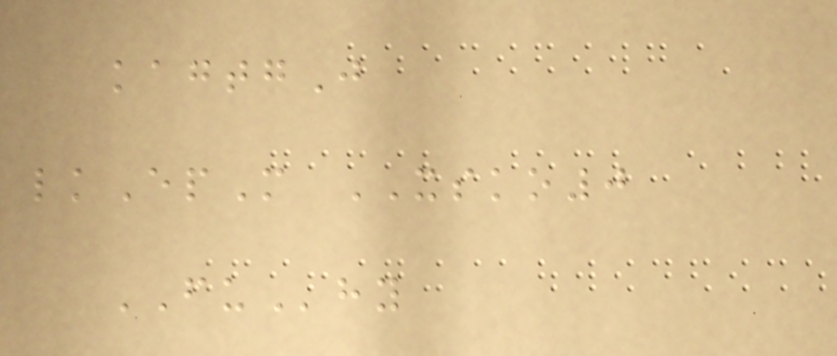kagtgJ
lkEpM XSKO0
FUhy
